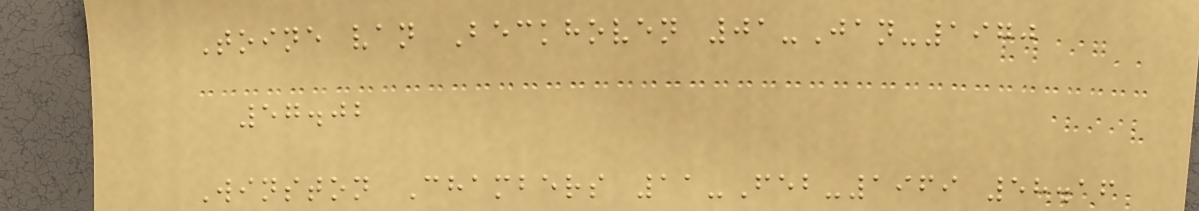Toine van Beckhoven 01-Jan-1970
57.02
Winston Chambers 11-Feb-1969 58.16
